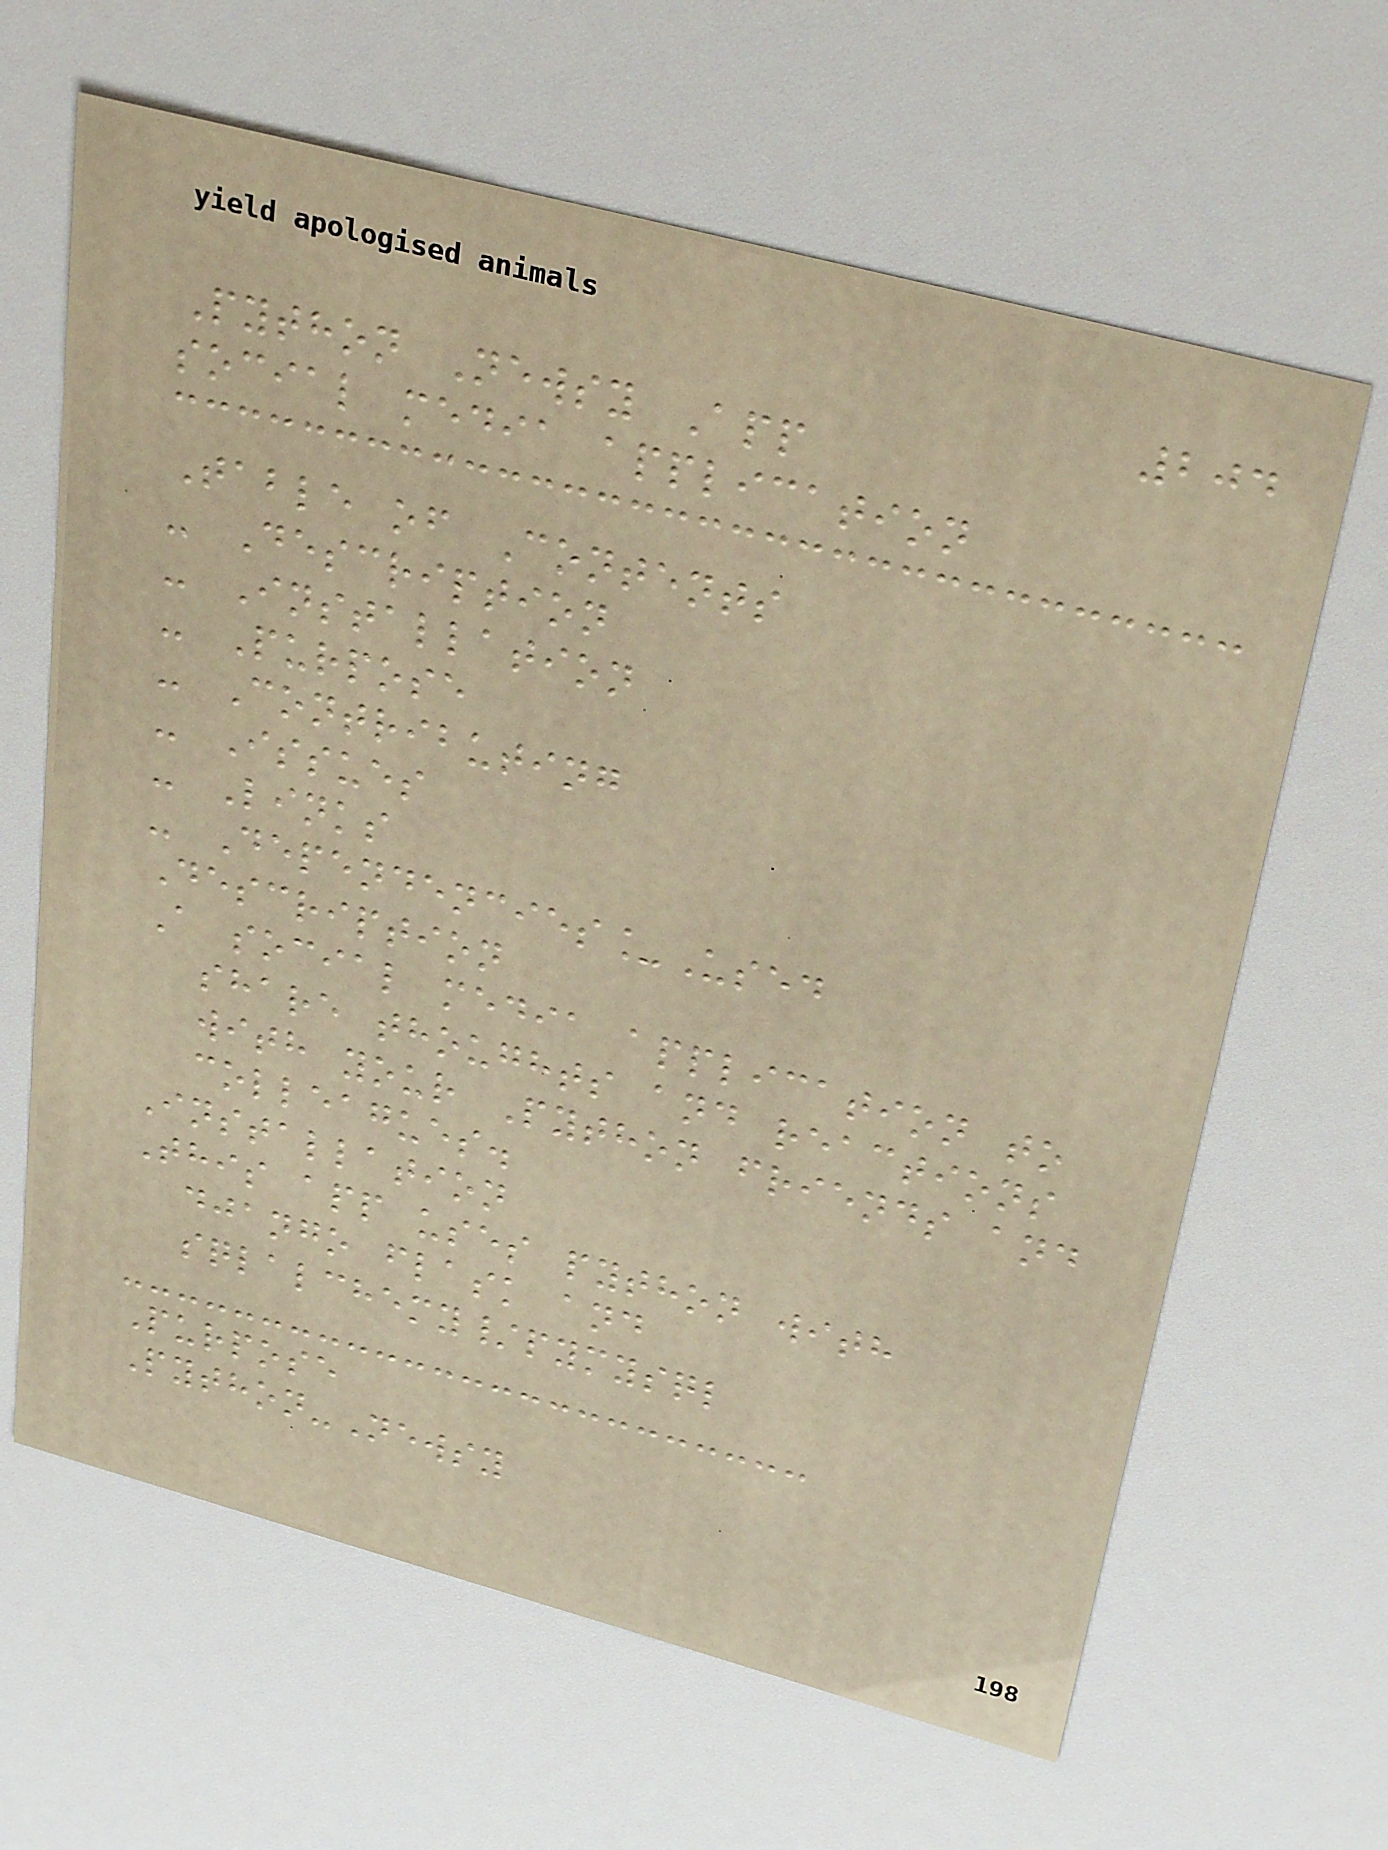204
Python Newsy App
social media application
Table of Contents
- Description
- Installation
- Purpose
- Contributing
- Issues
- Links
- Dependencies_Used
Description
A social media application to
share thoughts and reactions
with your Python friends and
colleagues.
Installation
This app uses python with
django flask and
sqlalchemy/pymysql
Purpose
Python-Newsy
